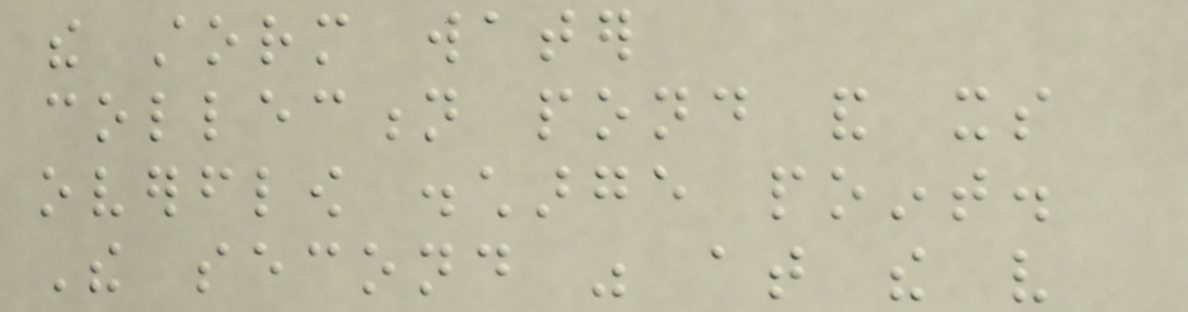the storm water
collection pond and its
overflow discharge point.
The second was at the very
